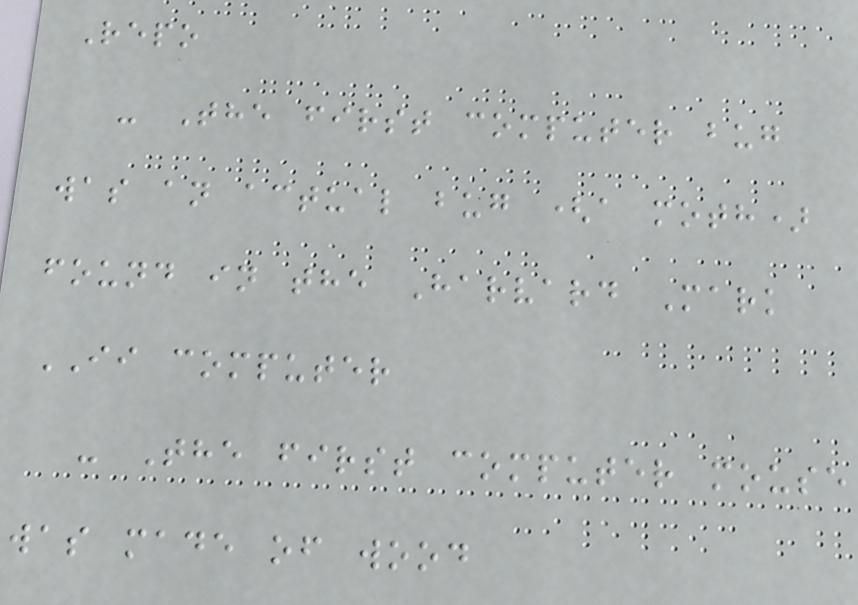Repo
- The first computer bug
was an actual bug (a moth)
found in the Harvard Mark
II computer
- The first computer mouse
was made of wood
